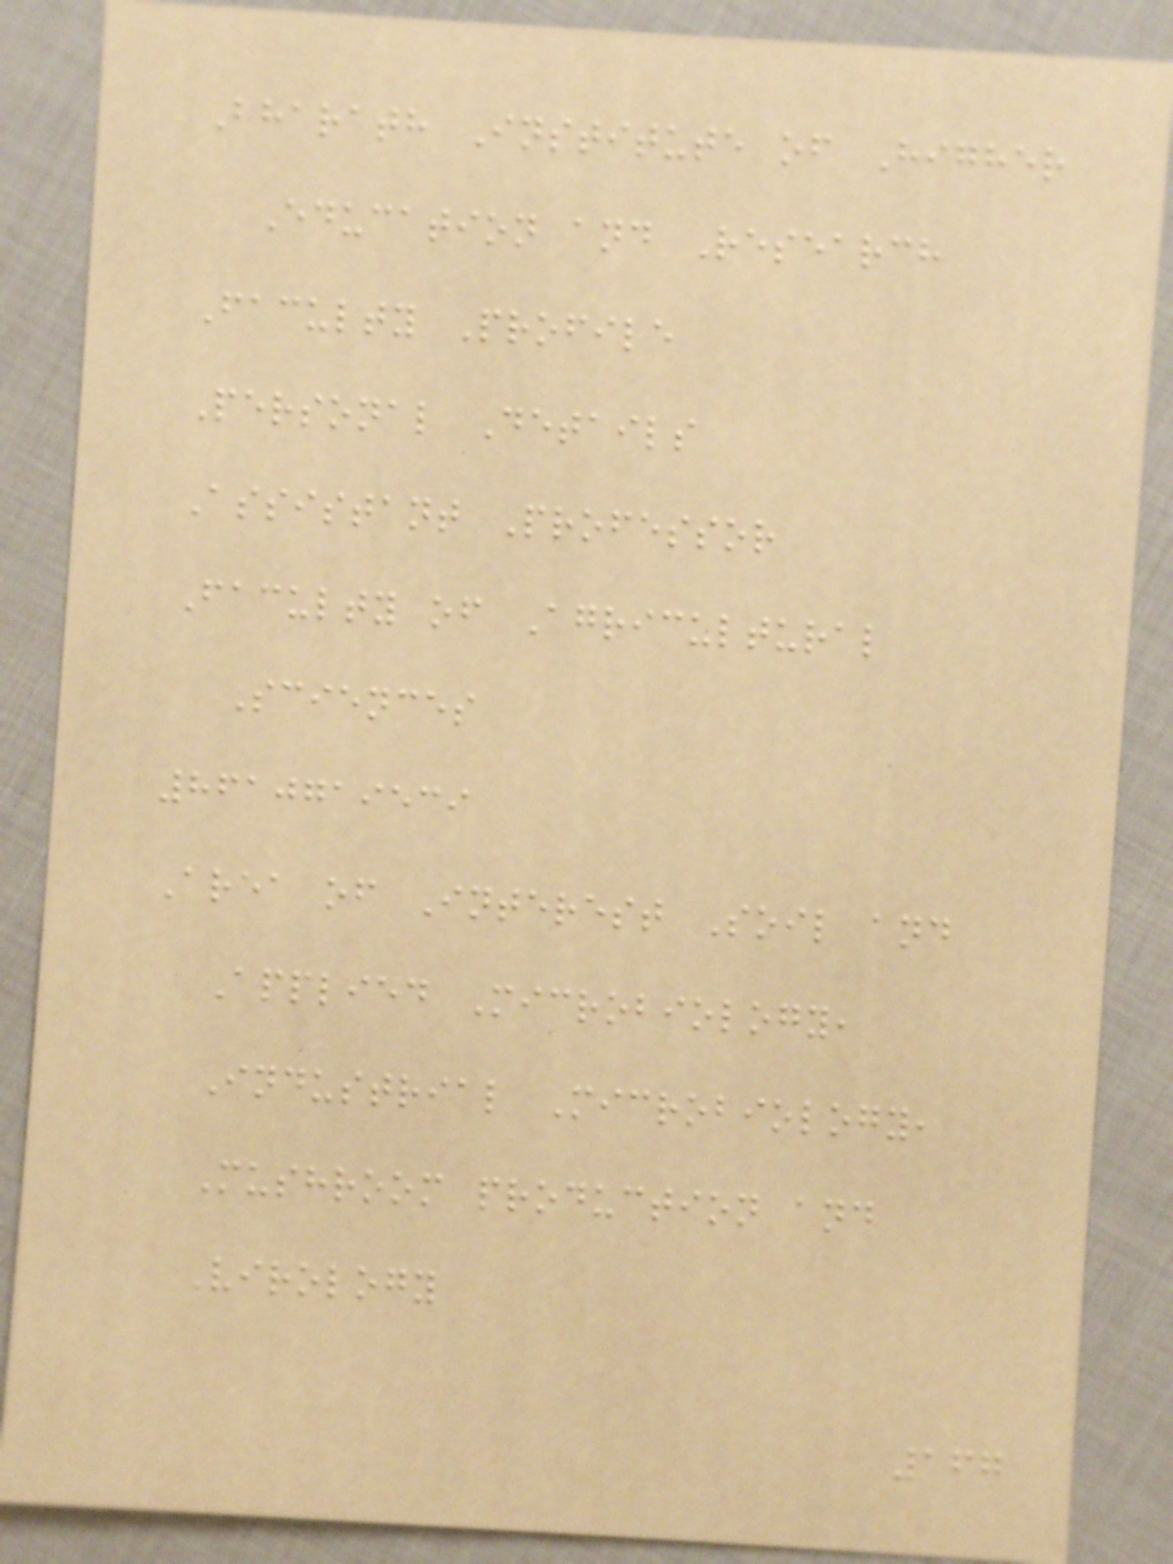Bharath Institute of Higher
Education and Research
Faculty Profile
Personal Details
Assistant Professor
Faculty of Agricultural
Sciences
8610719539
Area of Interest Soil and
Applied Microbiology,
Industrial Microbiology,
Mushroom production and
Virology
167
